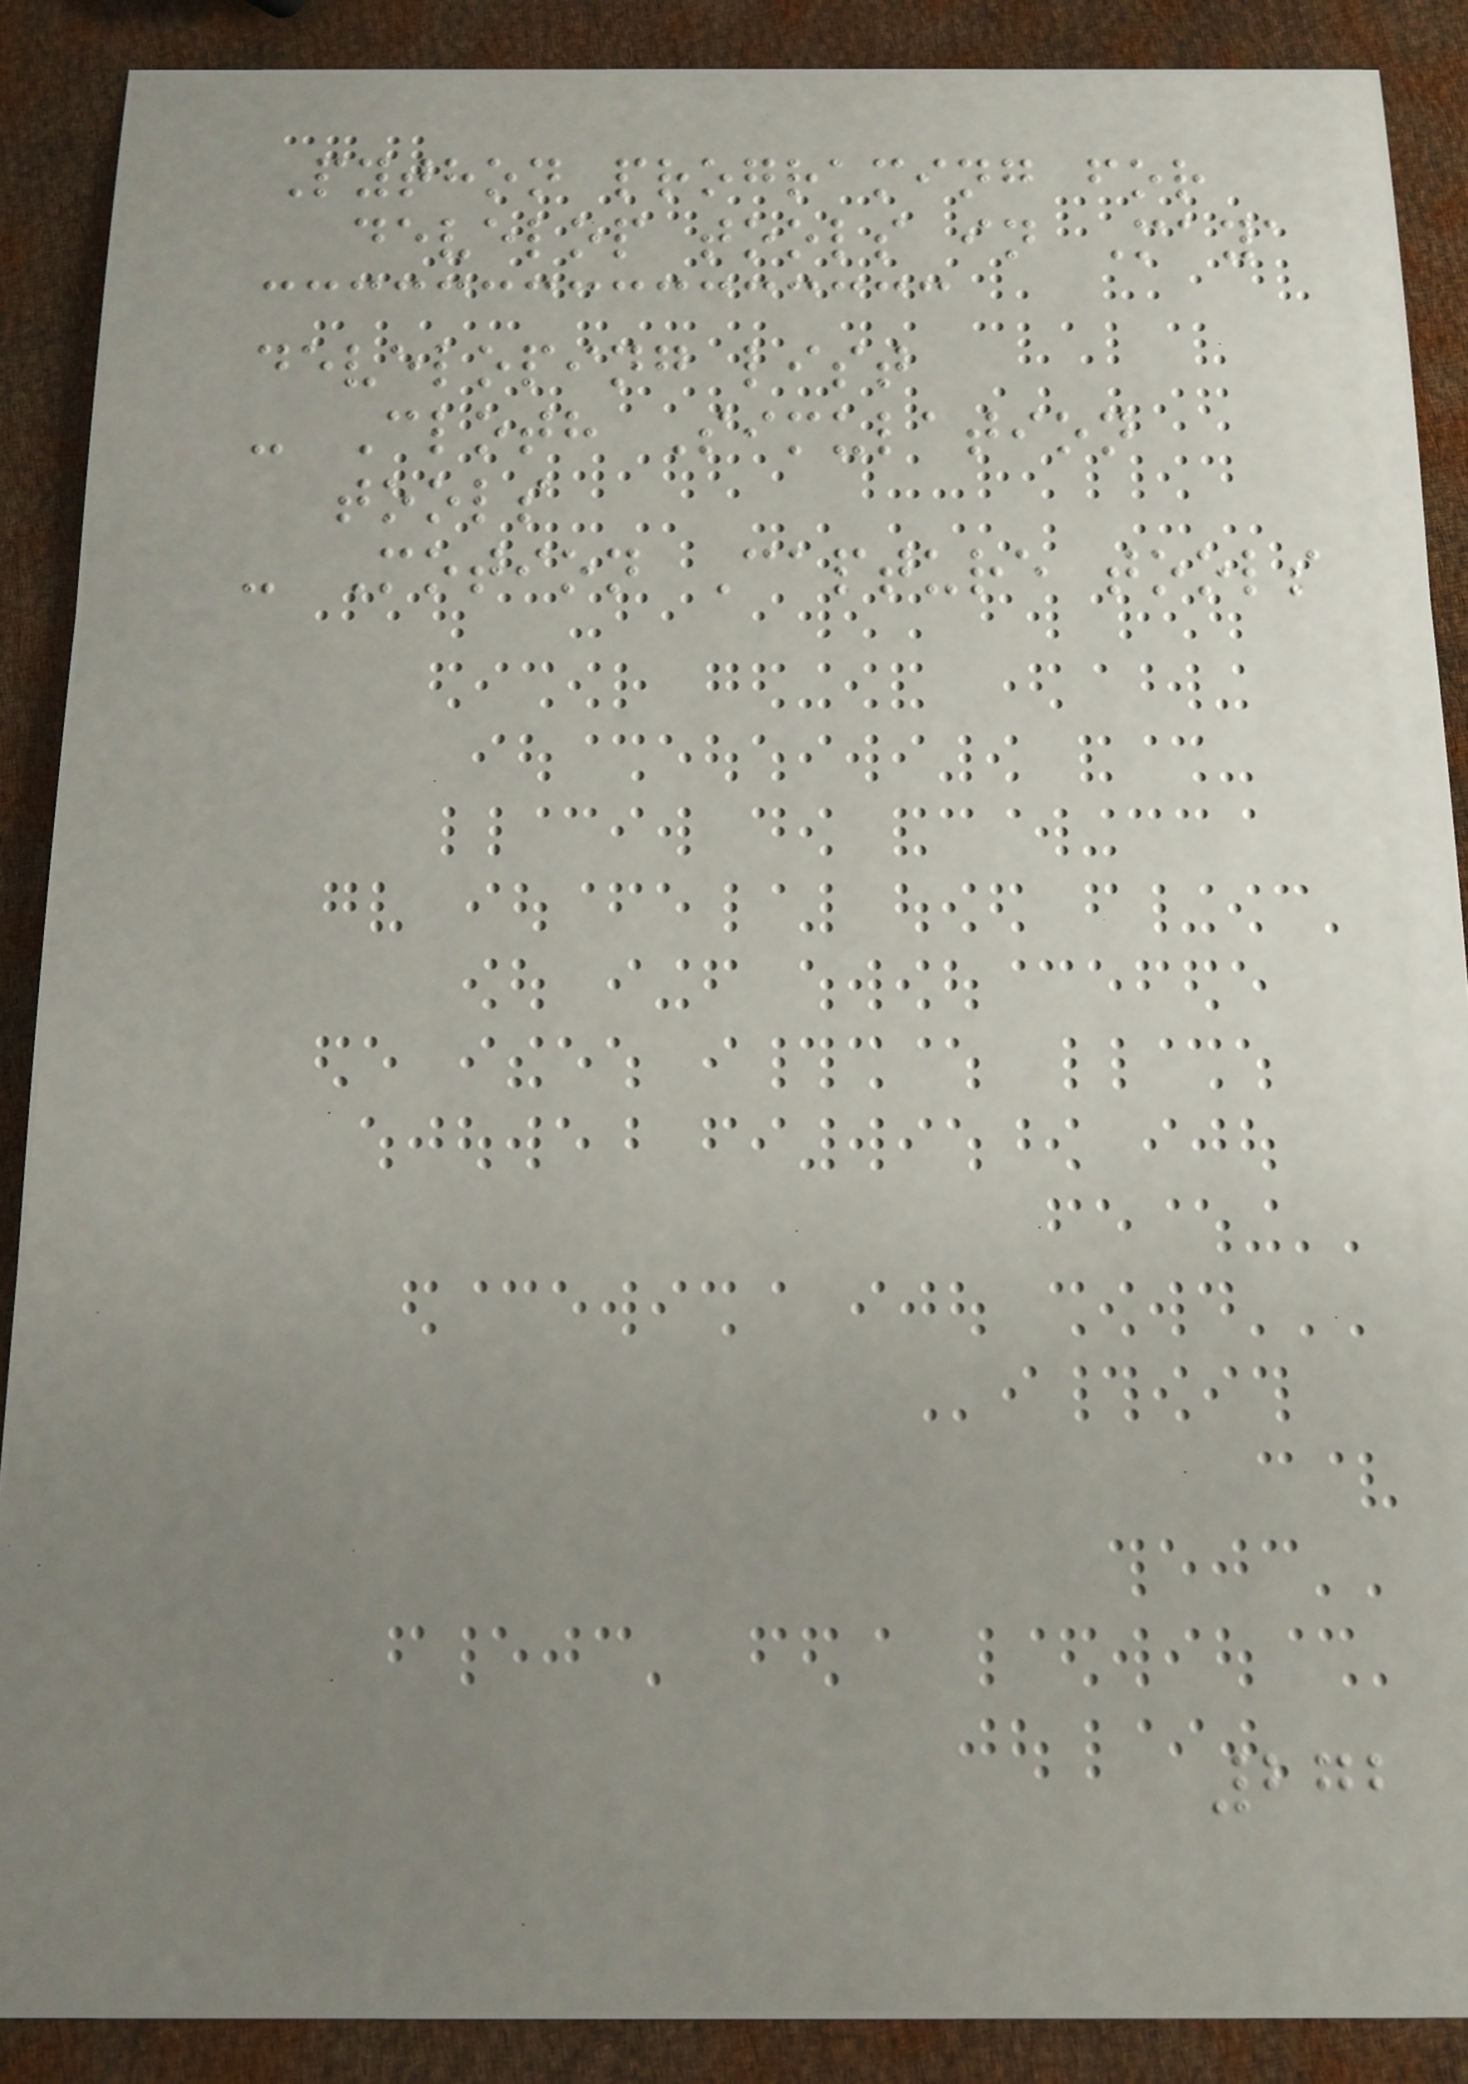Python programing for
develop tools in Maya
developing list
- Cloth Simulation
tools
- Motion Capture tools
272
